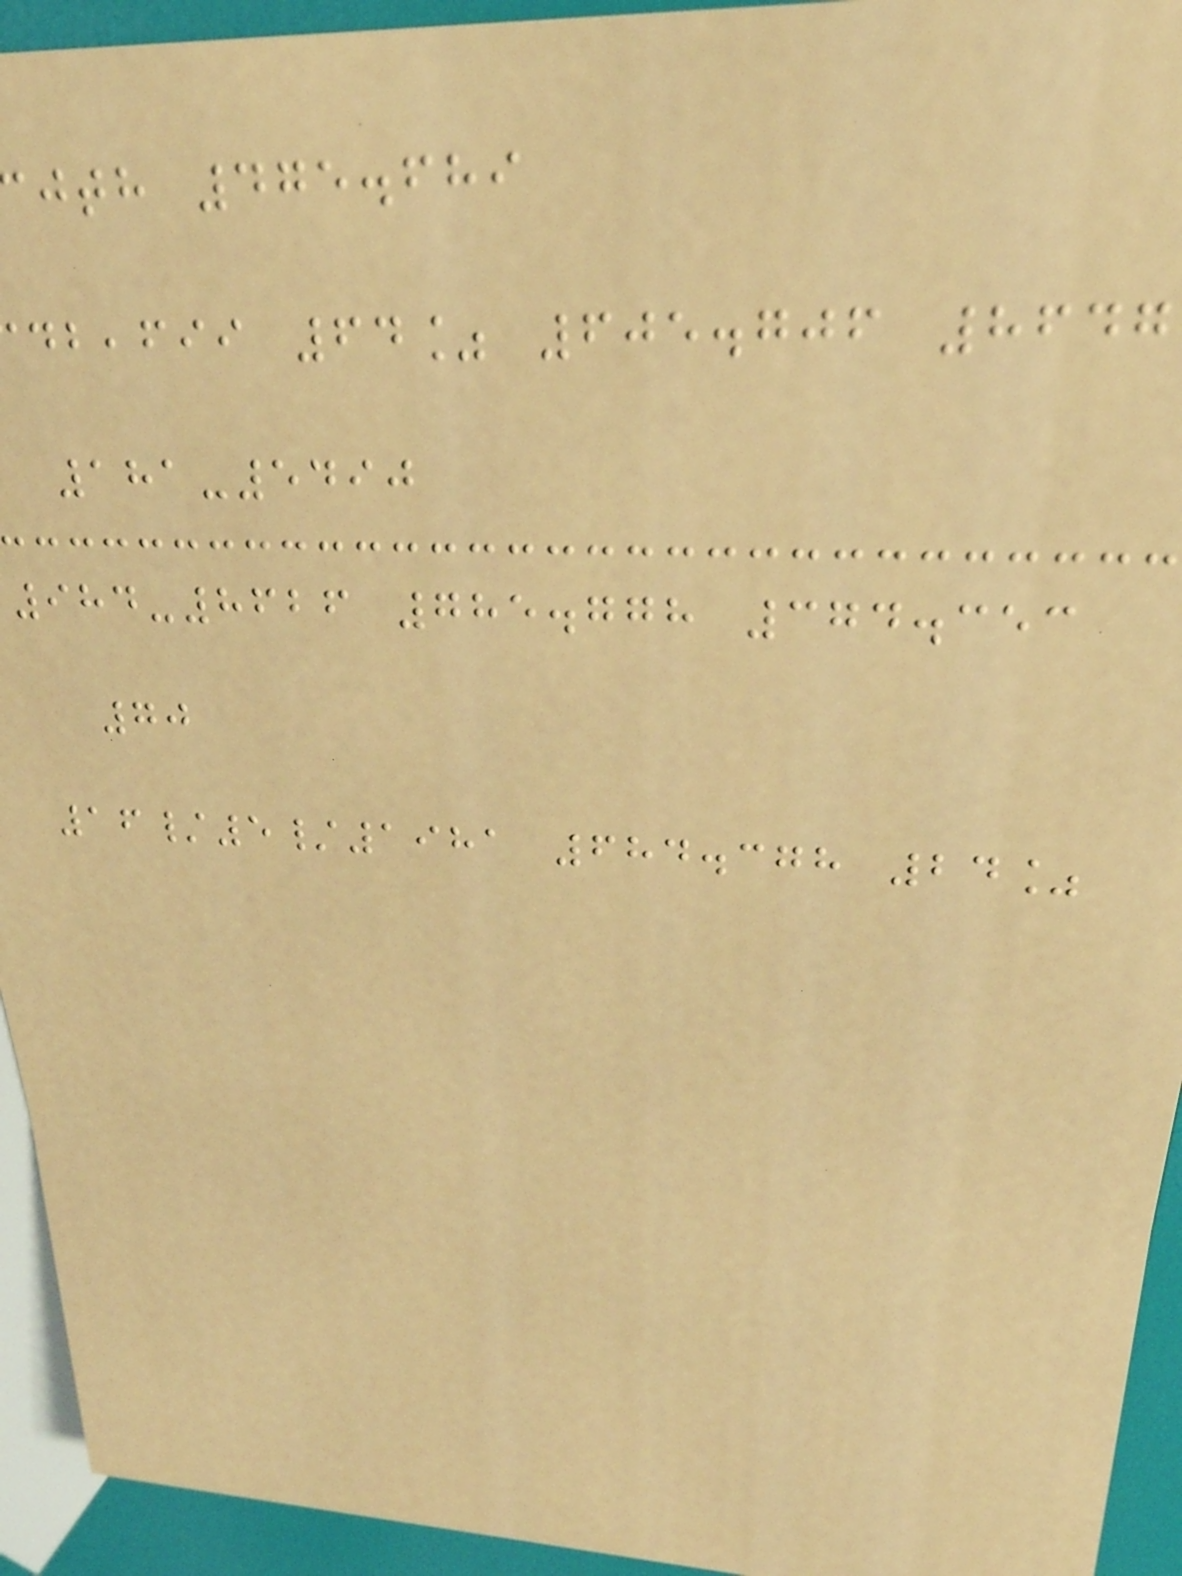jth 475.689
,fii 64% 605.706 8647
181-5490
984-8626 785.778 374.353
70
16/5/1981 684.378 24%
